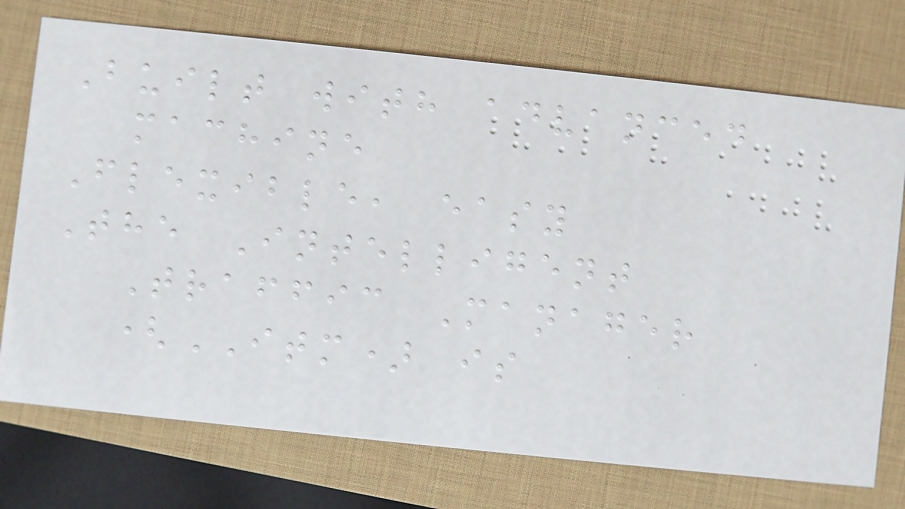Built with advanced
machine
Flexible, easy
The Intelligent
Traffic Manager
(ITM) is
